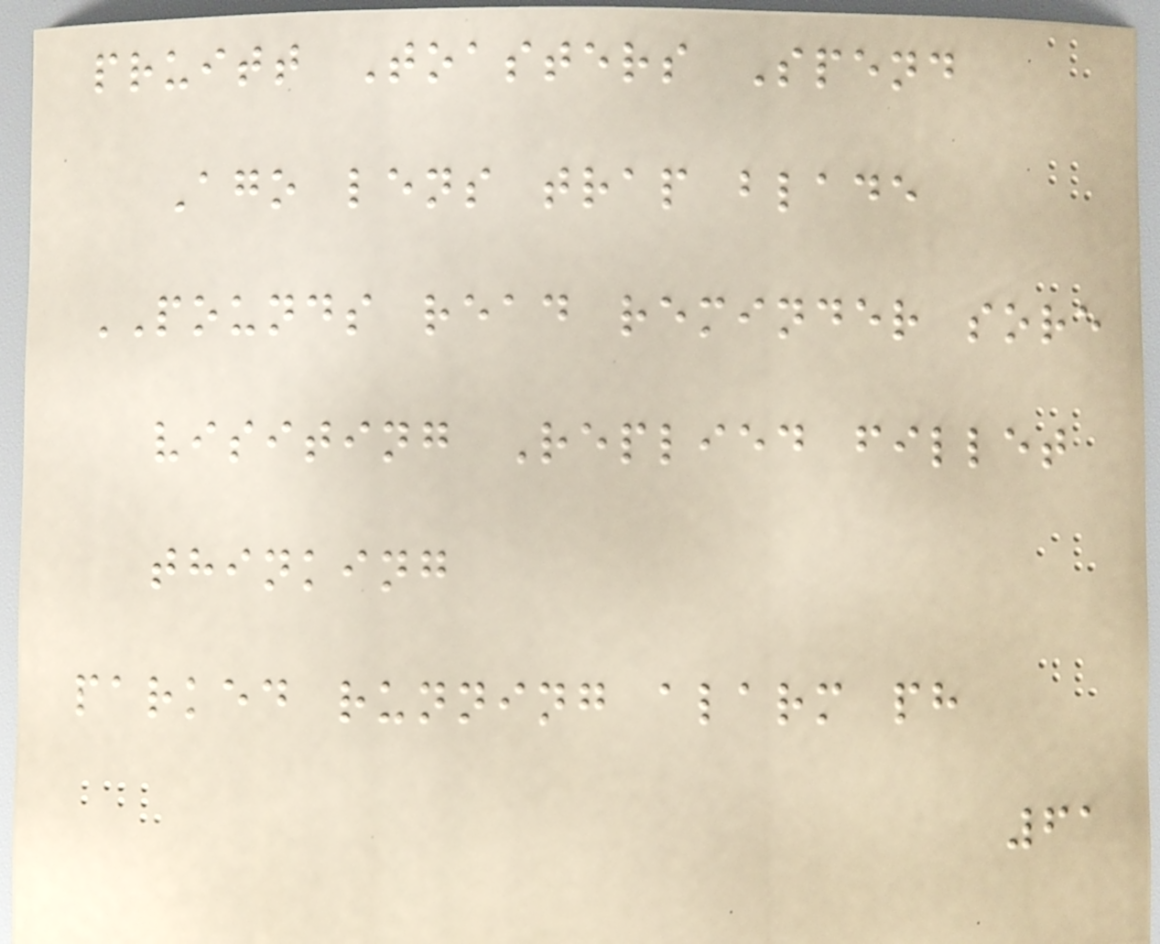pruitt Toasters Spend
Ago lens trap blade
POUNDS read reminder sore
visiting Replied fillet
thinking
parked running alarm ph
61
